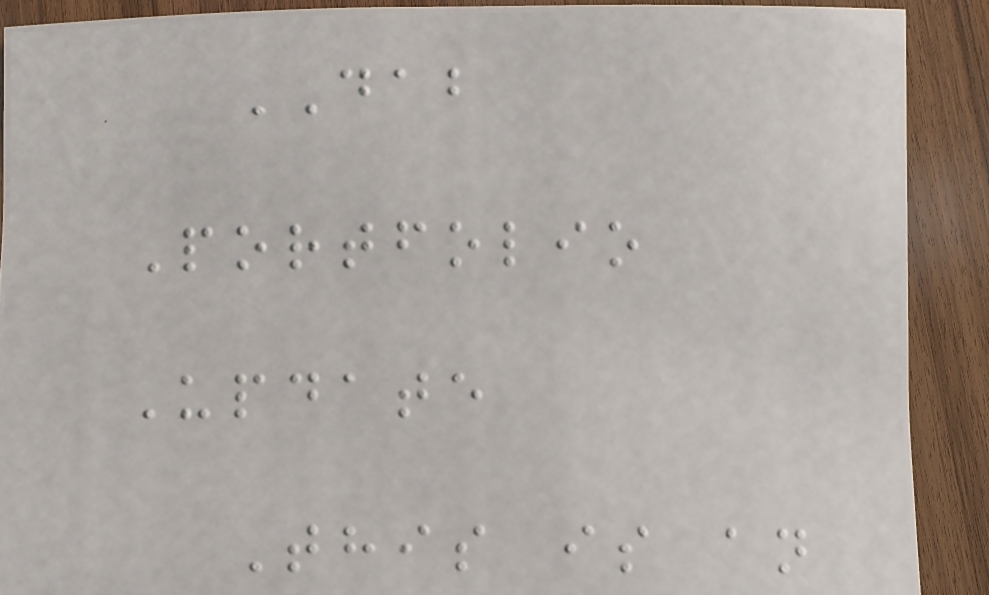DAB
Portfolio
Update
This is an
